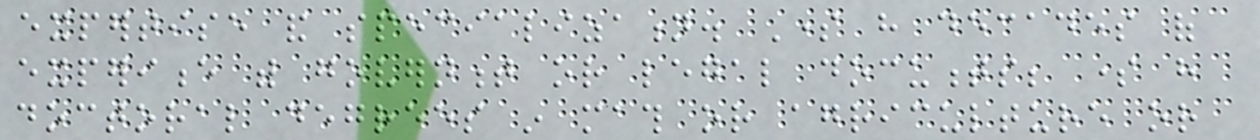expertise and specialization. Some have decades of
experience with government or legal documents; some have
doctoral degrees in math or agriculture or
